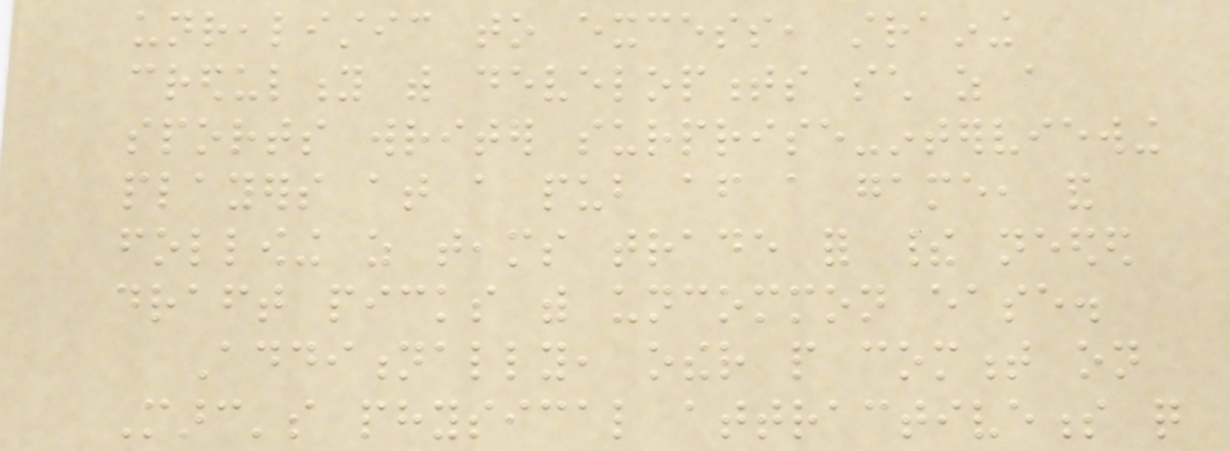unrealistic to excess, straining
credulity with developments such as a
sports writer surprise-interviewing
players at a pub after a game, and
following as teams trade for their needed
draft picks with uncommon ease.
Additionally, other people comment on
Marc's physical attractiveness quite
